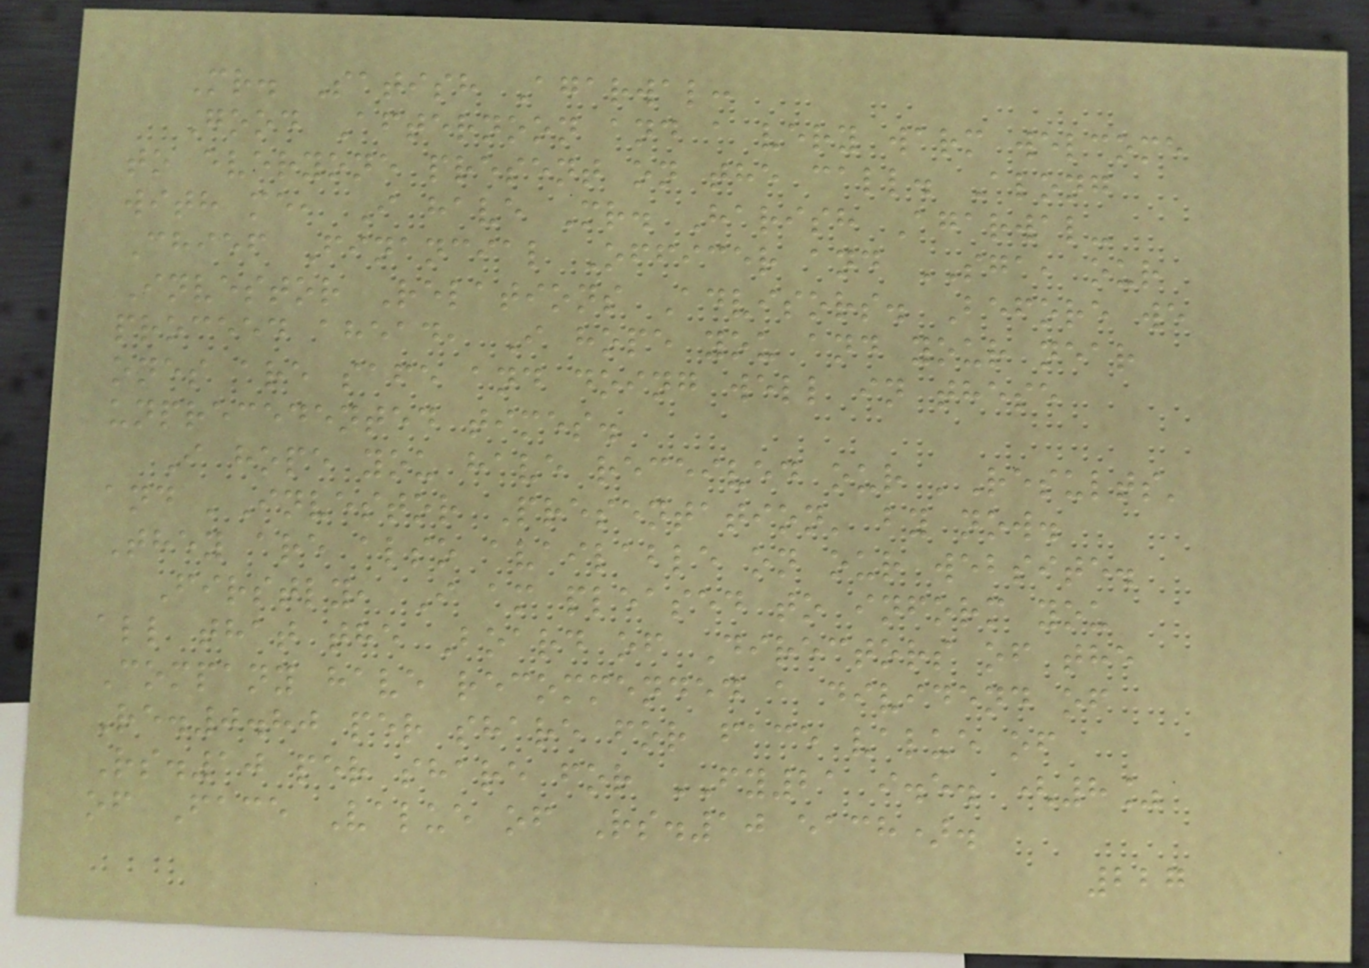Mr. Satish Agarwal:
Good Afternoon and a very warm welcome
to everyone present on the call. Along
with me, I have Mr. Harish Agarwal-
Chief Financial Officer and SGA, our
Investor Relations Advisors. Before we
proceed ahead, I hope you and your near
ones are safe and doing well in these
unprecedented times.
I hope you have received our 'Results'
and 'Investor Presentation' by now.
They are also available on our website.
Firstly, I am pleased to inform you
all that the Board of Directors of the
Company have recommended a dividend of
Re.0.80 per share for face value of
Rs.10 per share for FY21 i.e. (8%
of Face Value of Rs.10 each).
227
